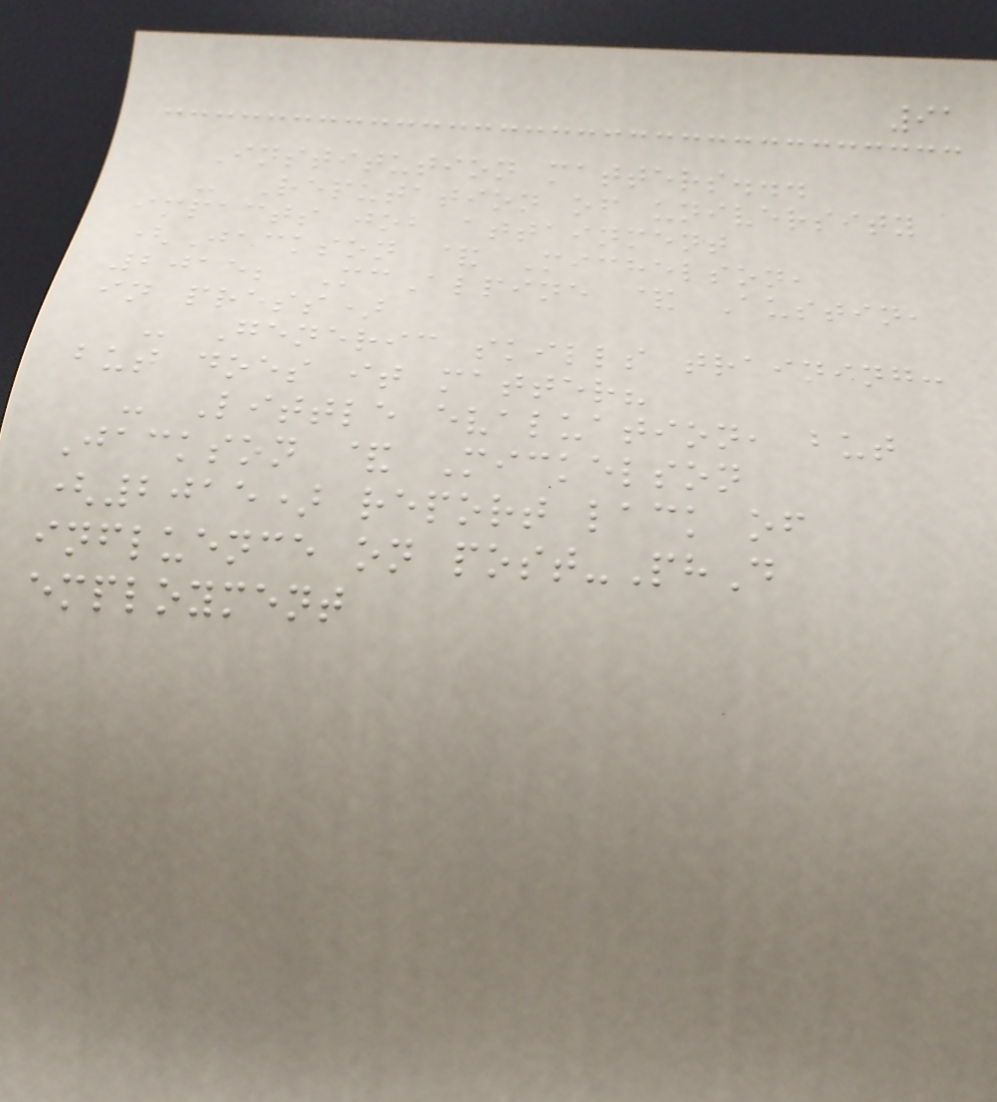91
Institution matters...
- Reputation of university
impacts job attainment
(Jackson & Michelson,
2015; McAlpine & Austin,
in press)
- Generic skills training:
but does it matter?
- Little evaluation, but
Jackson & Mickelson
(2015) report lack of
influence on post-PhD
employment
